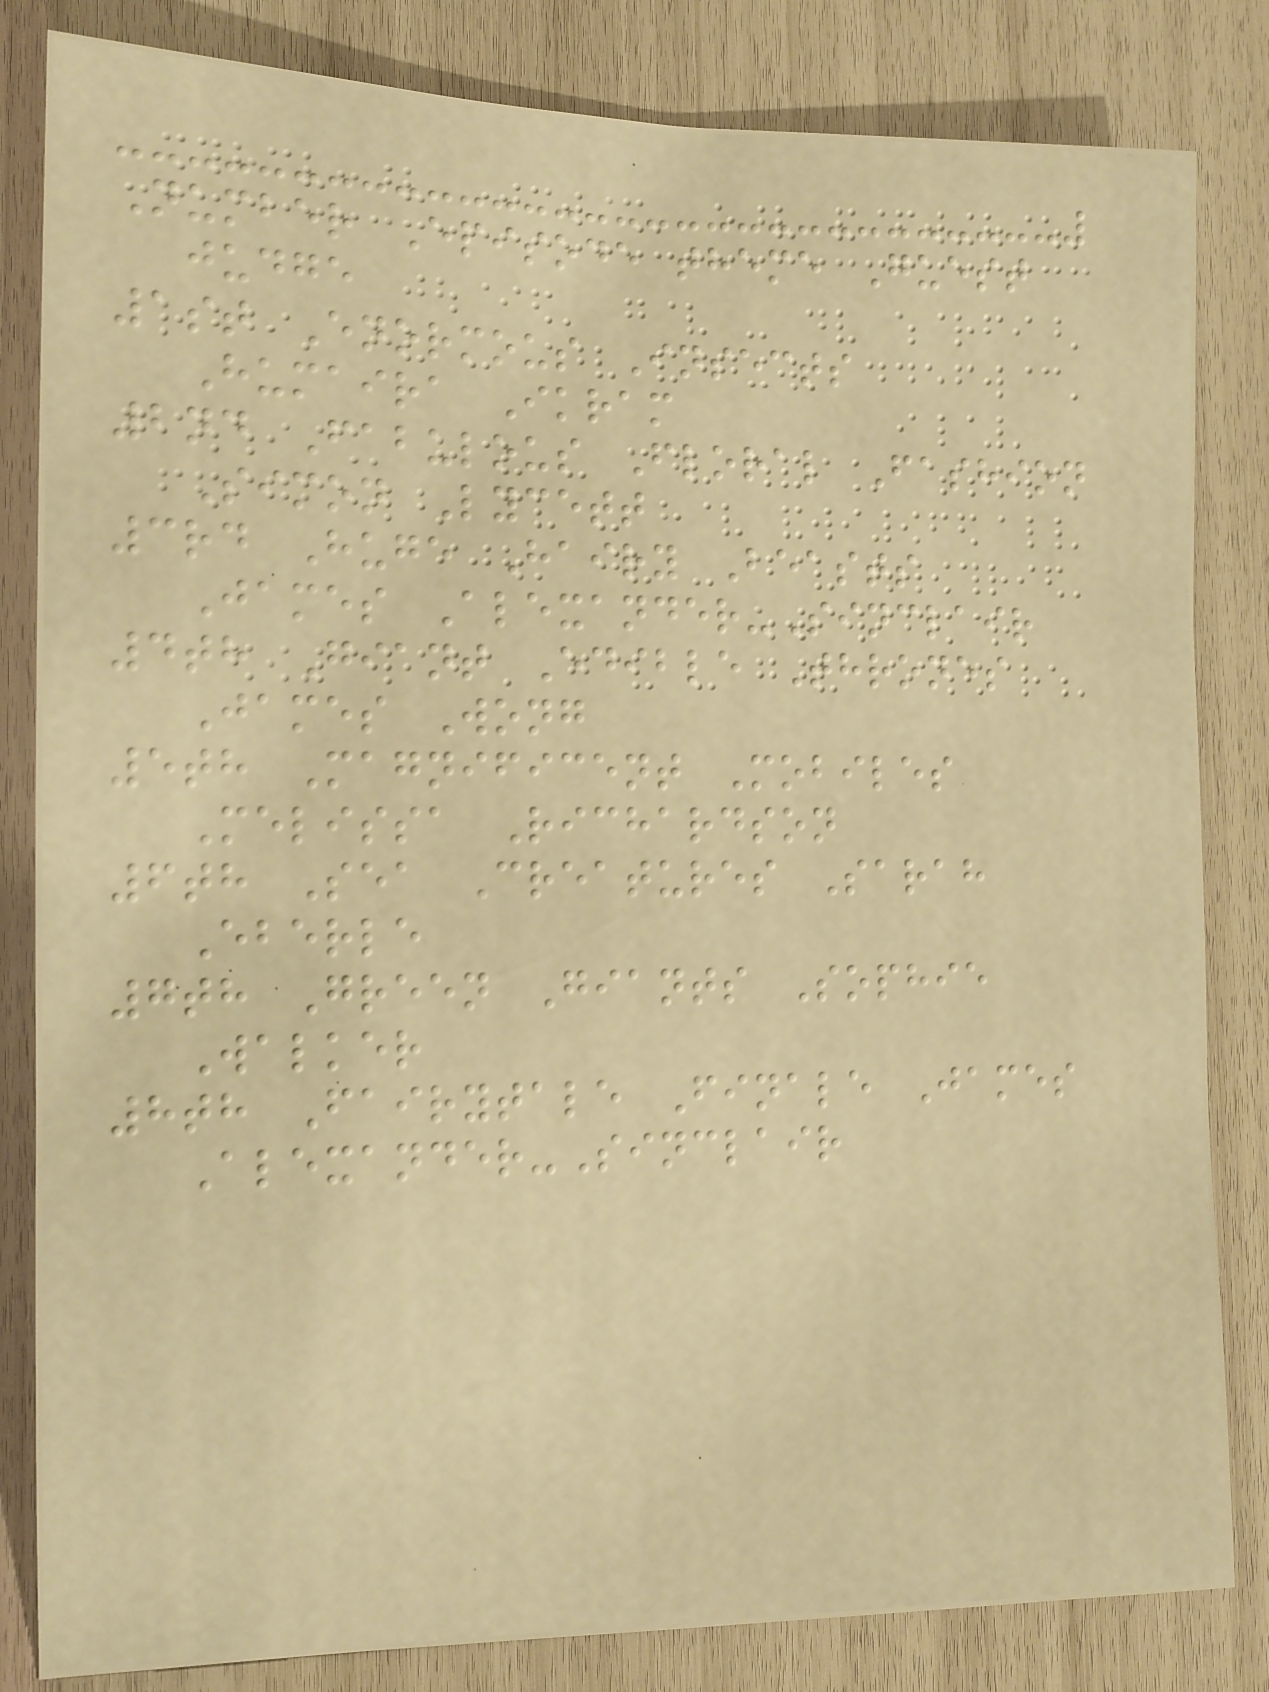Number Episode theme Guest
judge
1st Enormous Insects
Humaira Ikram
2nd Fabulous Floral Fashion
Simon Lycett
3rd Huge Hairy Beasts
James Alexander-Sinclair
4th Giant Edible Thrones
James Wong
5th Magnificent Mobiles
Melissa Richardson
6th Sea Creatures Sarah
Eberle
7th Green Giants Sophie
Walker
8th Fairytale Finale James
Alexander-Sinclair
